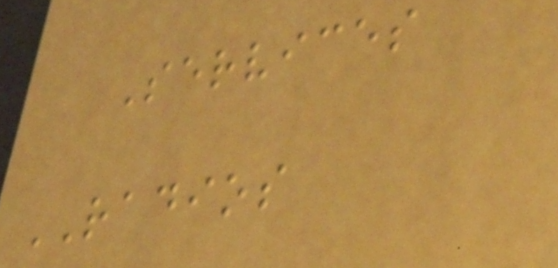Services
RADIOS
